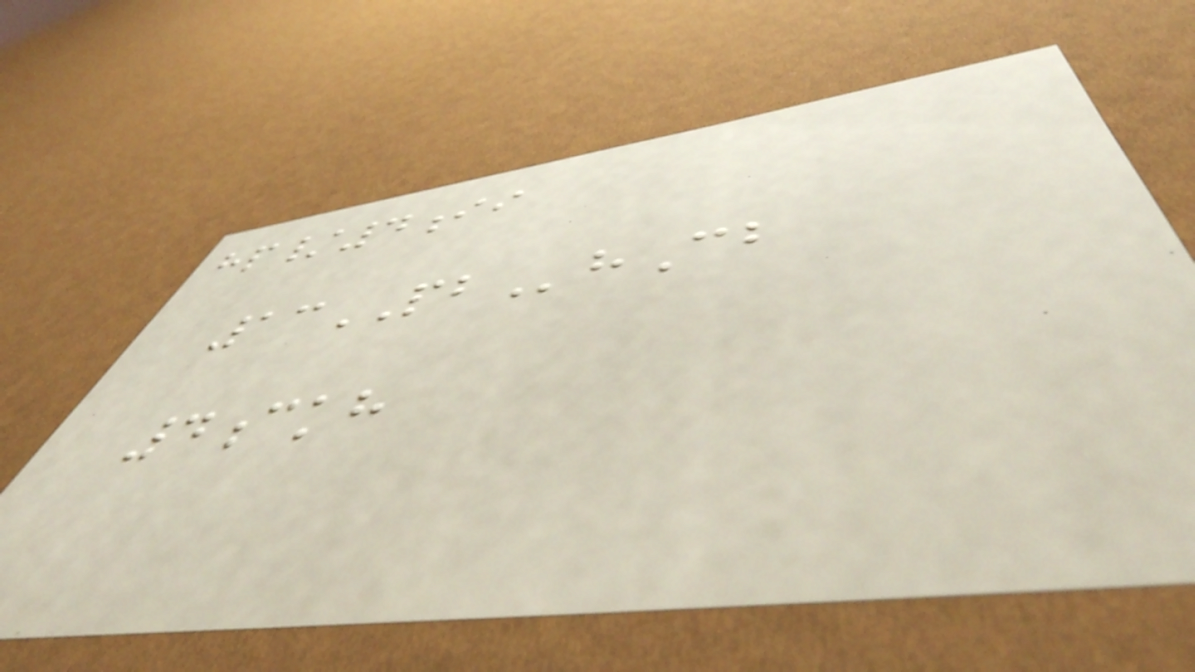hp/4ii
13PBhCb
4ckh
